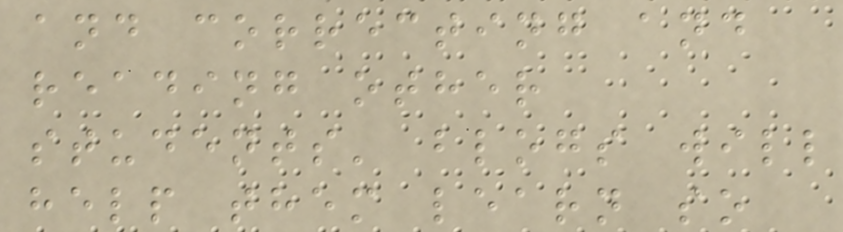and correcting and
reading other
students' blogs will
help them learn so
